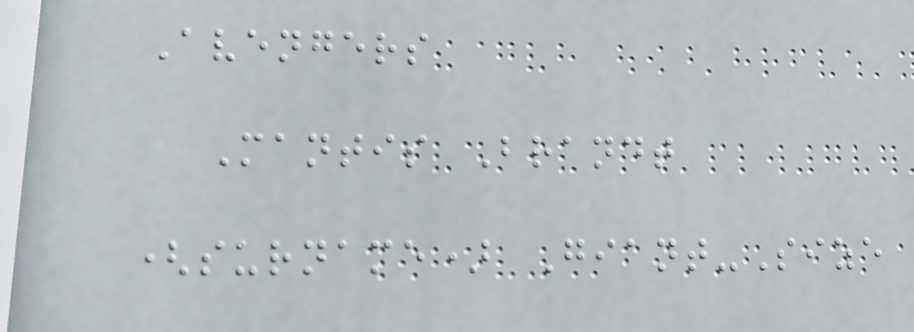Avengers
Mantis Brandt
(surname) Giant-Size
